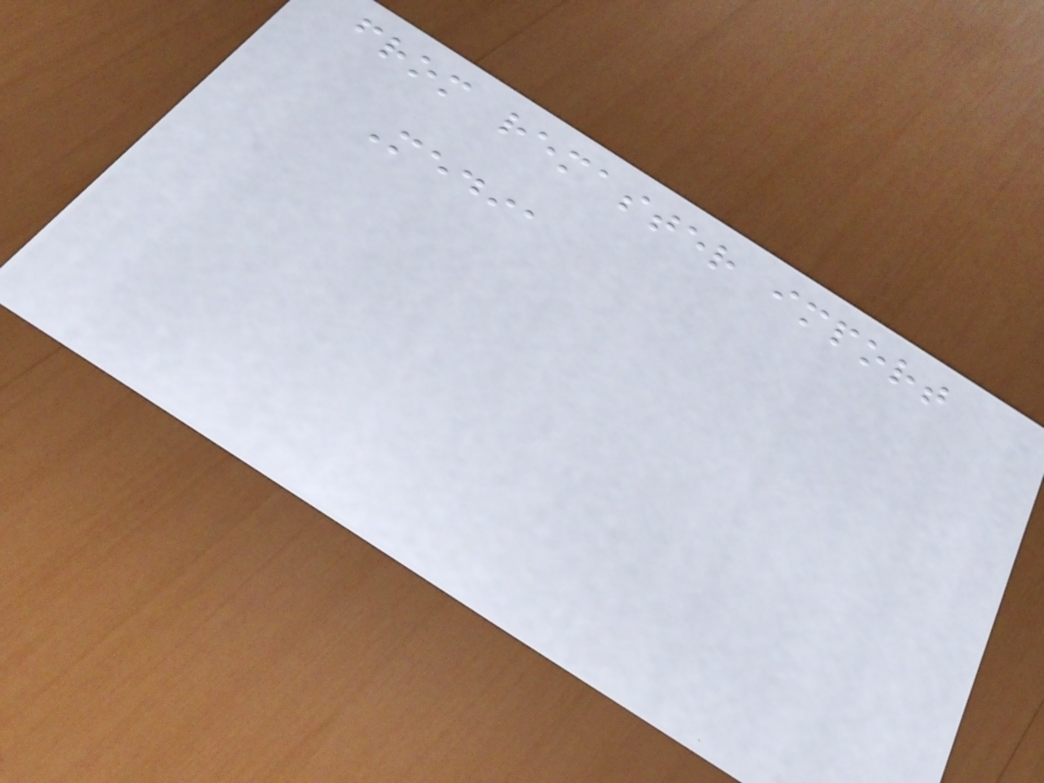from remaster import
Media
